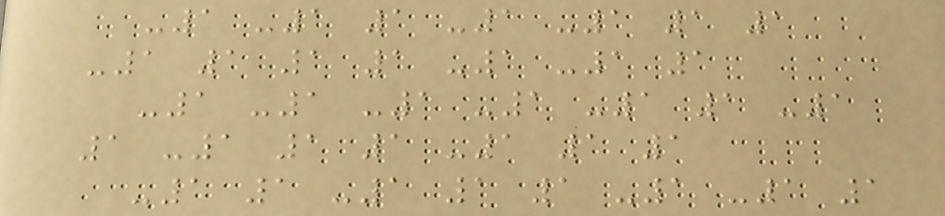-1 -1 1 -1 -1 1 1
-1 1 1 1 -1 -1 1
-1 -1 -1 -1 -1 1 -1
1 -1 1 1 -1 1 1
-1 1 -1 1 1 -1 -1 1
